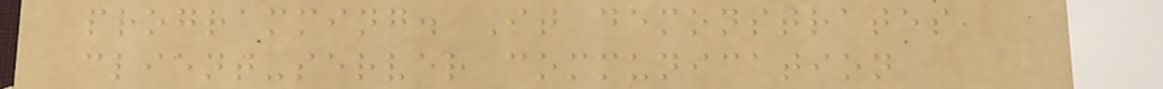programming. It demonstrates
client-server communication
